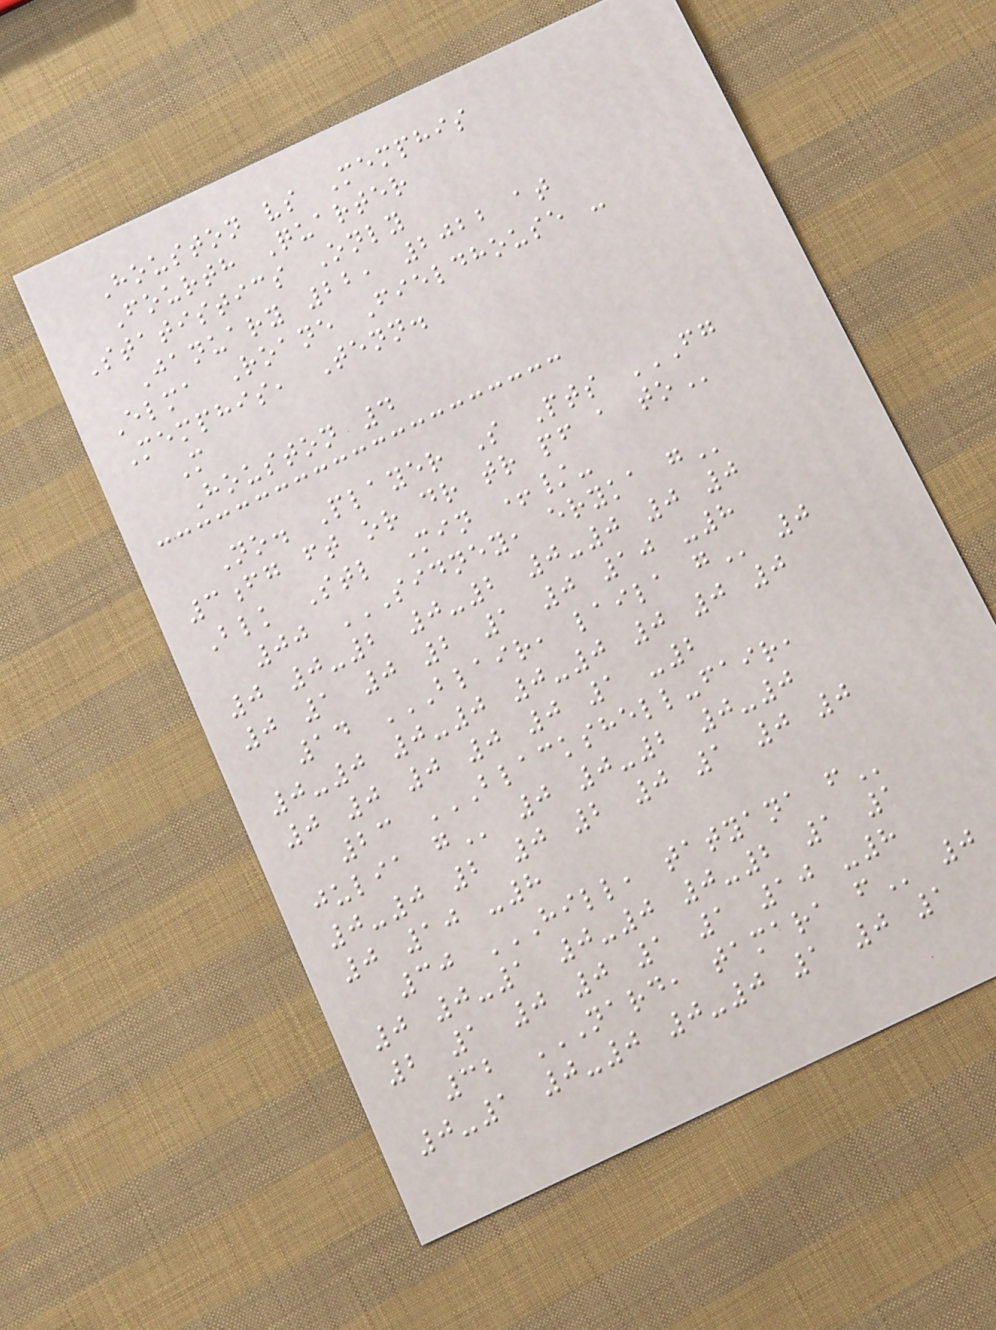Houston vs Memphis
Fourth Quarter
Statistics Only
January 22, 2022 at
Elma Roane Fieldhouse -
Memphis, Tenn.
M
Houston 4
No. Player S Pts FG
3FG FT OR DR TR PF A TO
Blk Stl Min +/-
00 SIDNEY, ERYKA G
0 0-2 0-2 0-0 0 0
0 1 0 2 1 0 10 -8
14 BLAIR, LAILA G 0
0-0 0-0 0-0 0 0 0
0 0 0 0 0 1 -2
23 BLACKSHELL-FAIR,
JULIA G 0 0-2 0-0
0-0 2 0 2 0 1 0 0
0 10 -8
30 HILL, TATYANA F
0 0-1 0-0 0-2 1 1
2 1 0 0 1 1 10 -8
32 NARD, TAMARA F 0
0-1 0-0 0-0 1 0 1
